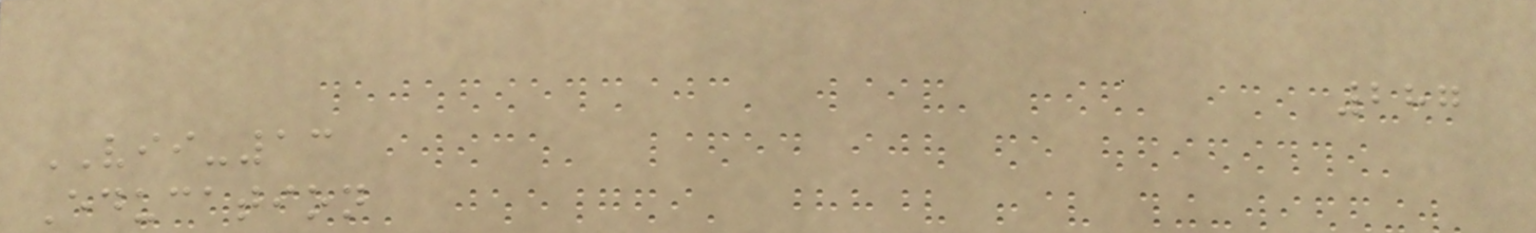287
VII-13
Education
